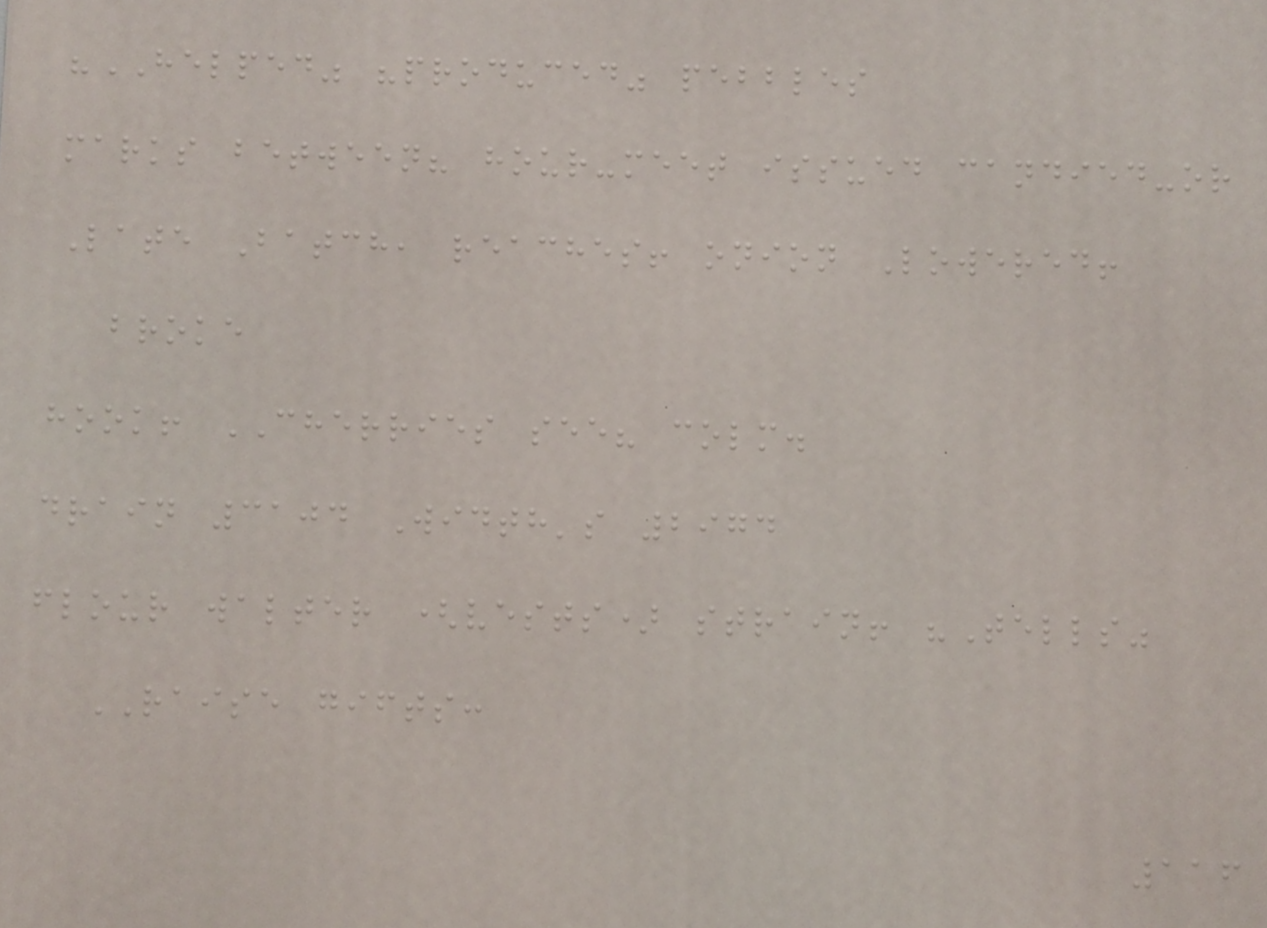"HELPED" "produced" pebbles
marks between? hour-meet issued candied-or
Late Batch, reaches! onion Lowered!
broke
hook! CHERRIES see? colm.
drain 3104 Width's 2974
flour walter (vests) strain! "Tells"
RAISE gifts:
116
